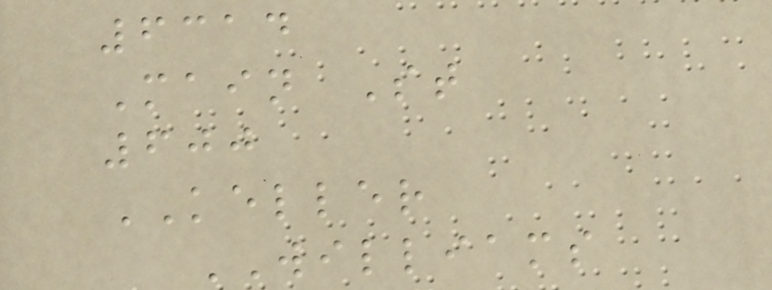6314
Main St
600
KELLER
WILLIAMS
